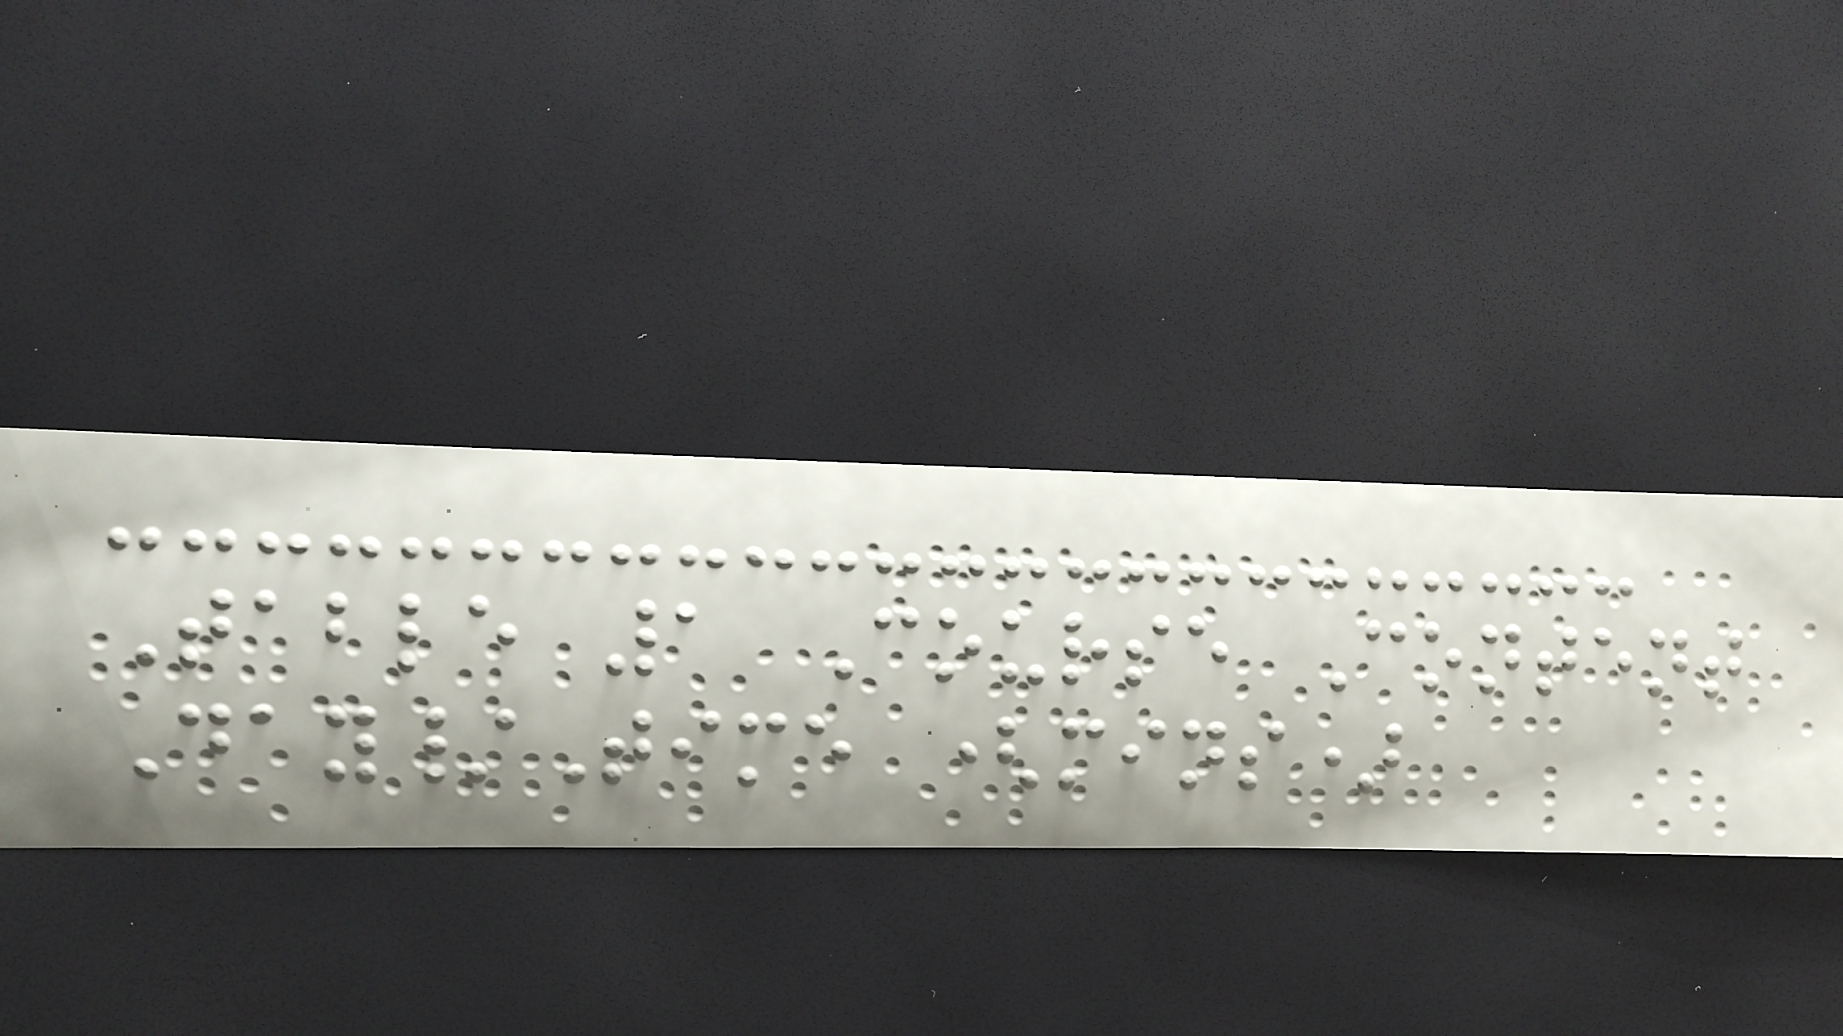Table 1 Course Content
Day/Time (mins)
